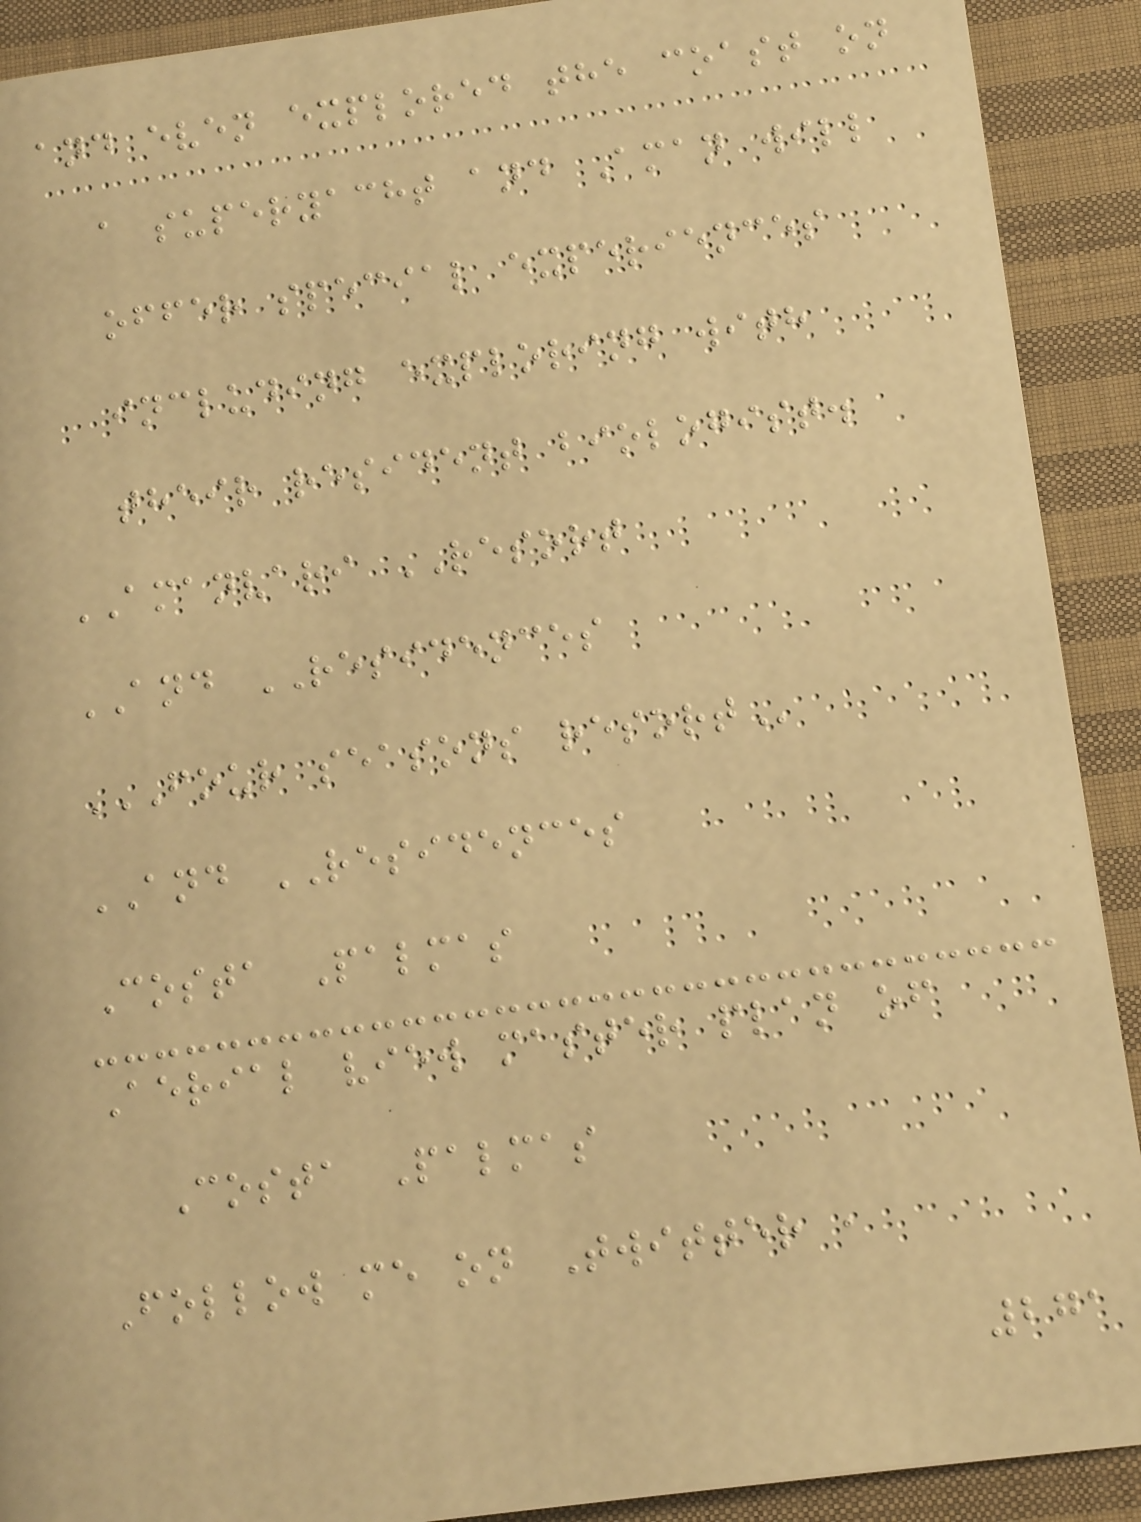and even explored the coast on
a superyacht and Aman will
offer special experiences
including exploring with
their resident biologist.
AMANVARI RESORT
AND RESIDENCES
FOUR SEASONS RESORT
AND RESIDENCES
Costa Palmas
Aerial view master plan of
Costa Palmas
Follow me on Twitter ,
271
